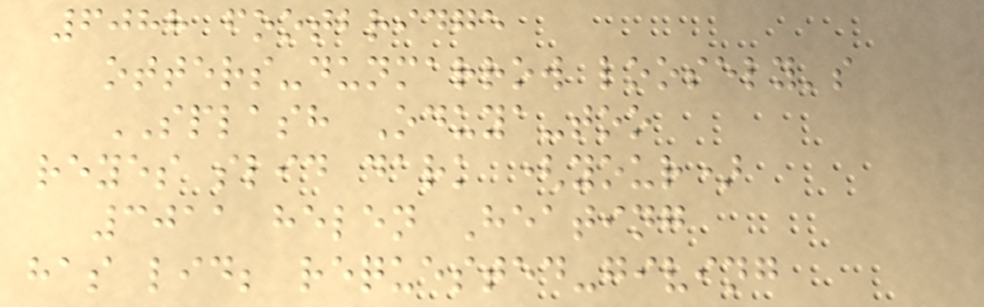6088 footbridge
otters-dunmarrow loosely's
SPLASH Oduya-too
reyes slid dark (your)
3011 helen Heating
has lid; requested-giving
